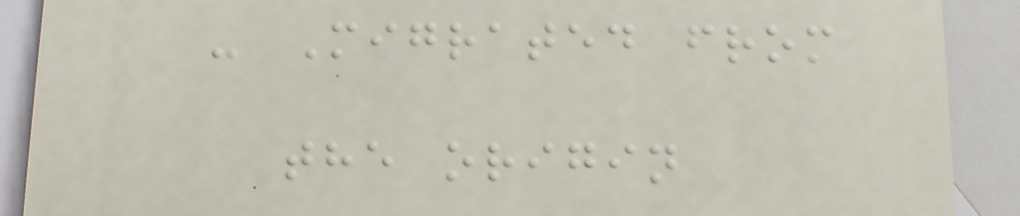- Migrated from
the origin
